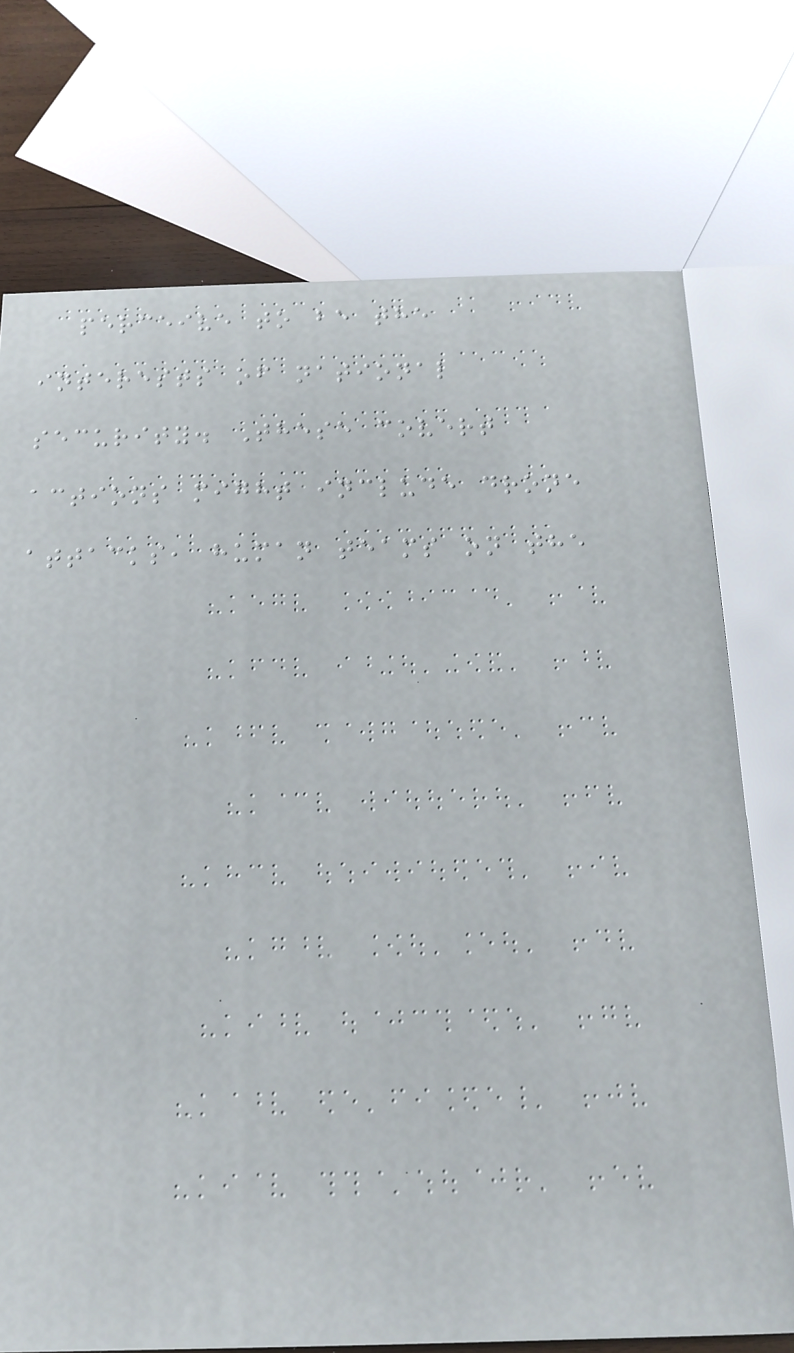perceive to be the
interests of national
security. These covert
actions might include drone
attacks, human teams on the
